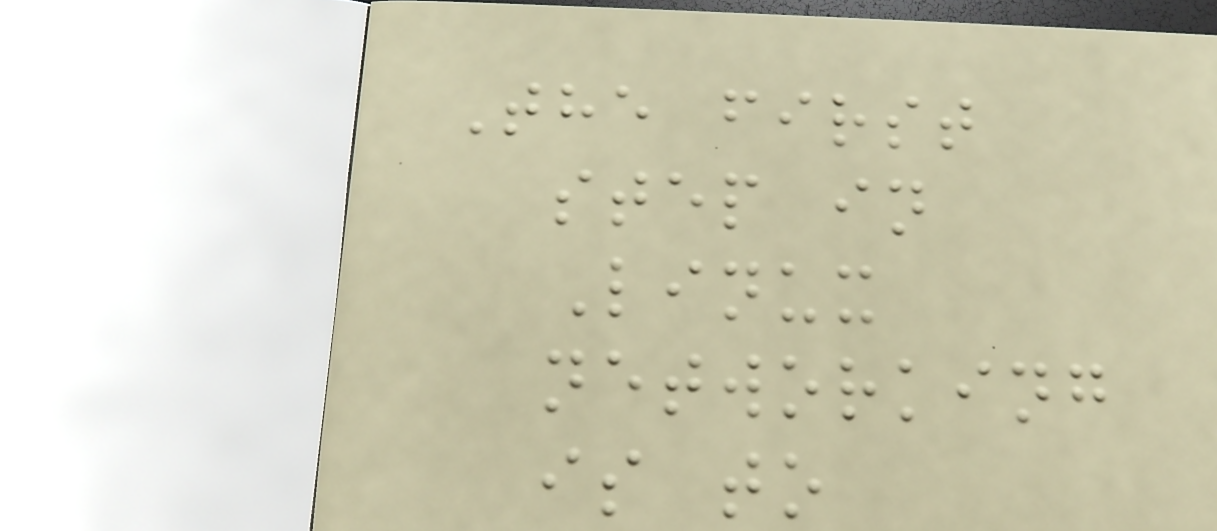The first
step in
Linux
networking
is to
